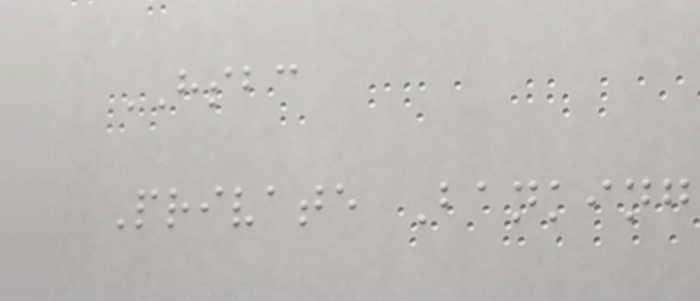HSBC
Private Banking
